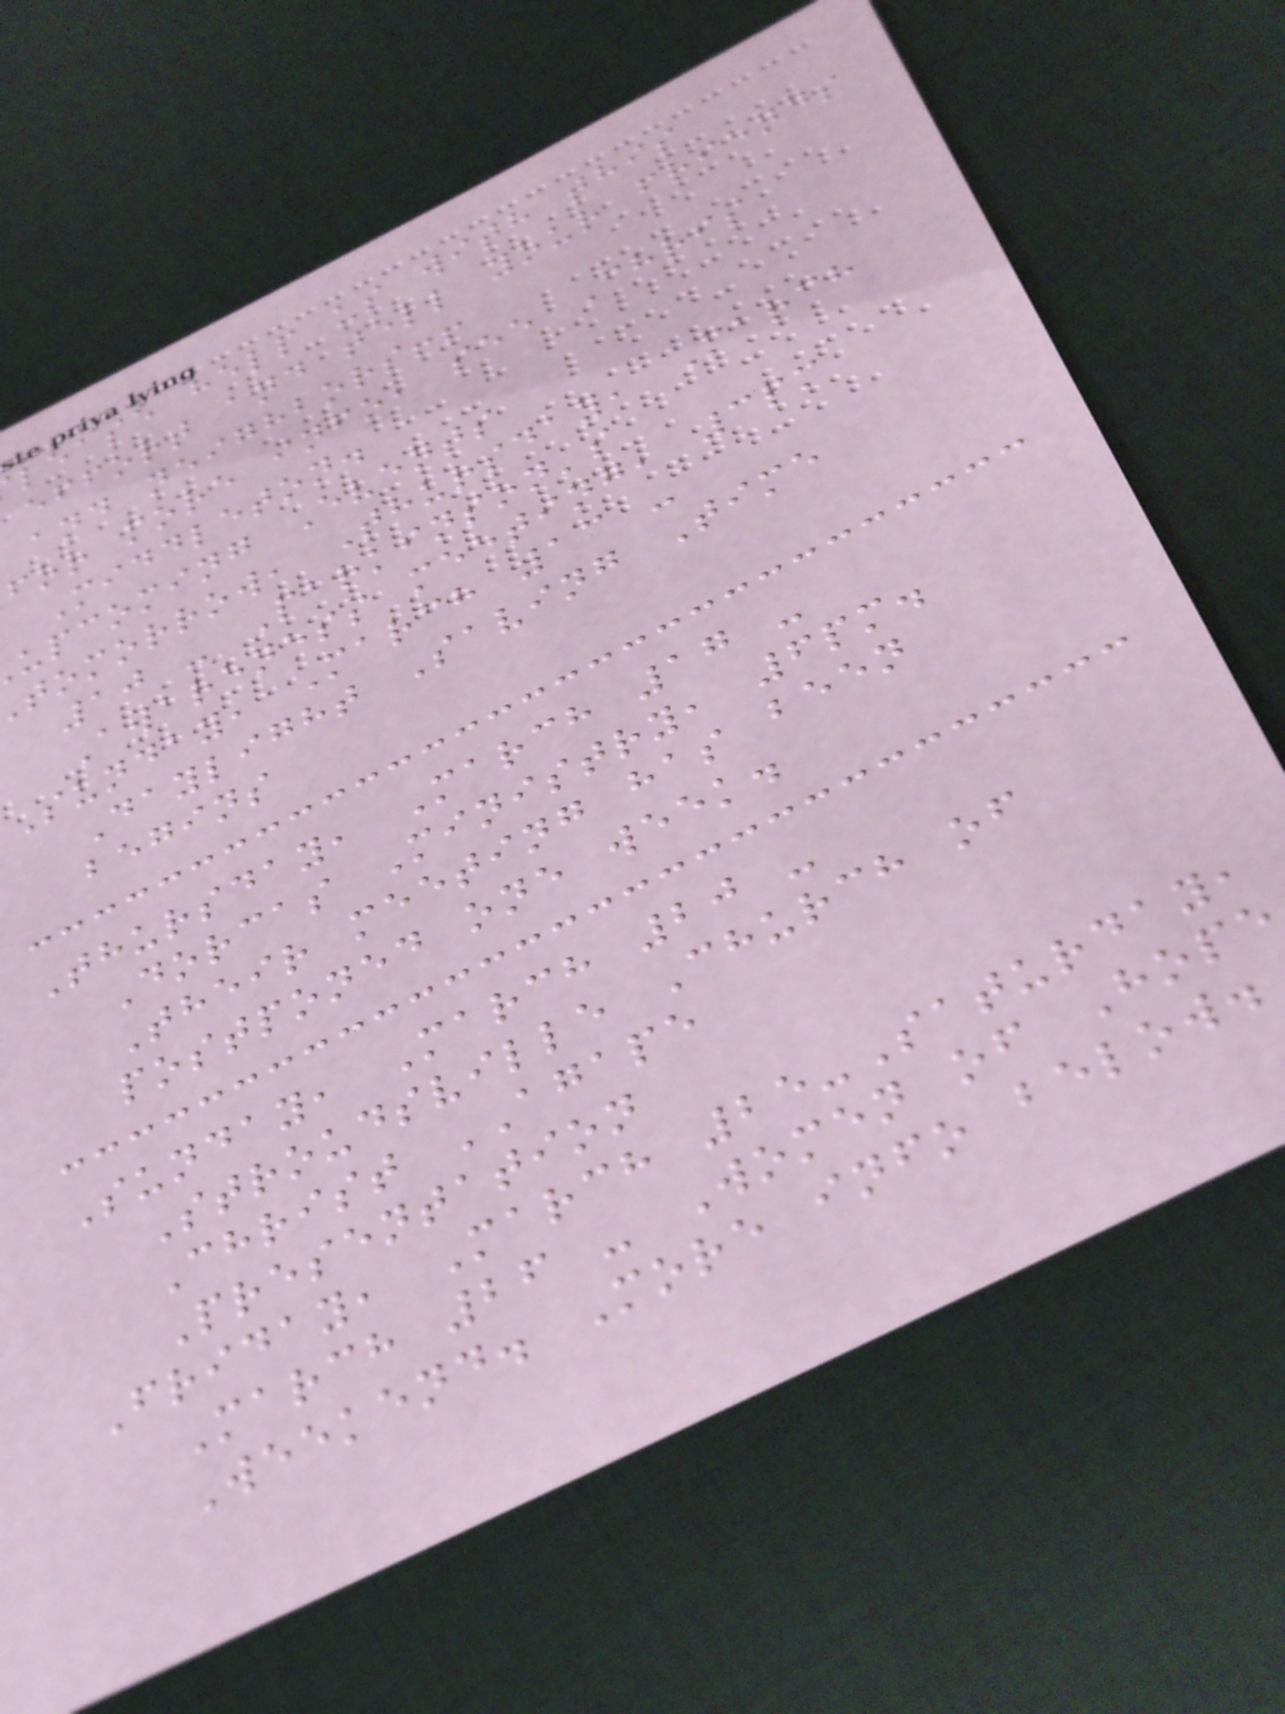lease help us with this
effort and tell your friends
and neighbors!!
for more info, see Chris
Middleton.
upcoming Events
tomorrow, Thursday, March
10 - Parkinson's
Awareness meeting, 3pm
Sunday, March 13 -
Daylight Saving Time
begins
Thursday, March 17 -
Dorcas Ministry, 6pm.
Their meeting has been
postponed one week.
Sunday, March 20 -
Stroudsville Church of
Christ AGAPE
Presentation
Friday, March 25-Saturday,
March 26 - Women of Hope
Weekend. More info below.
